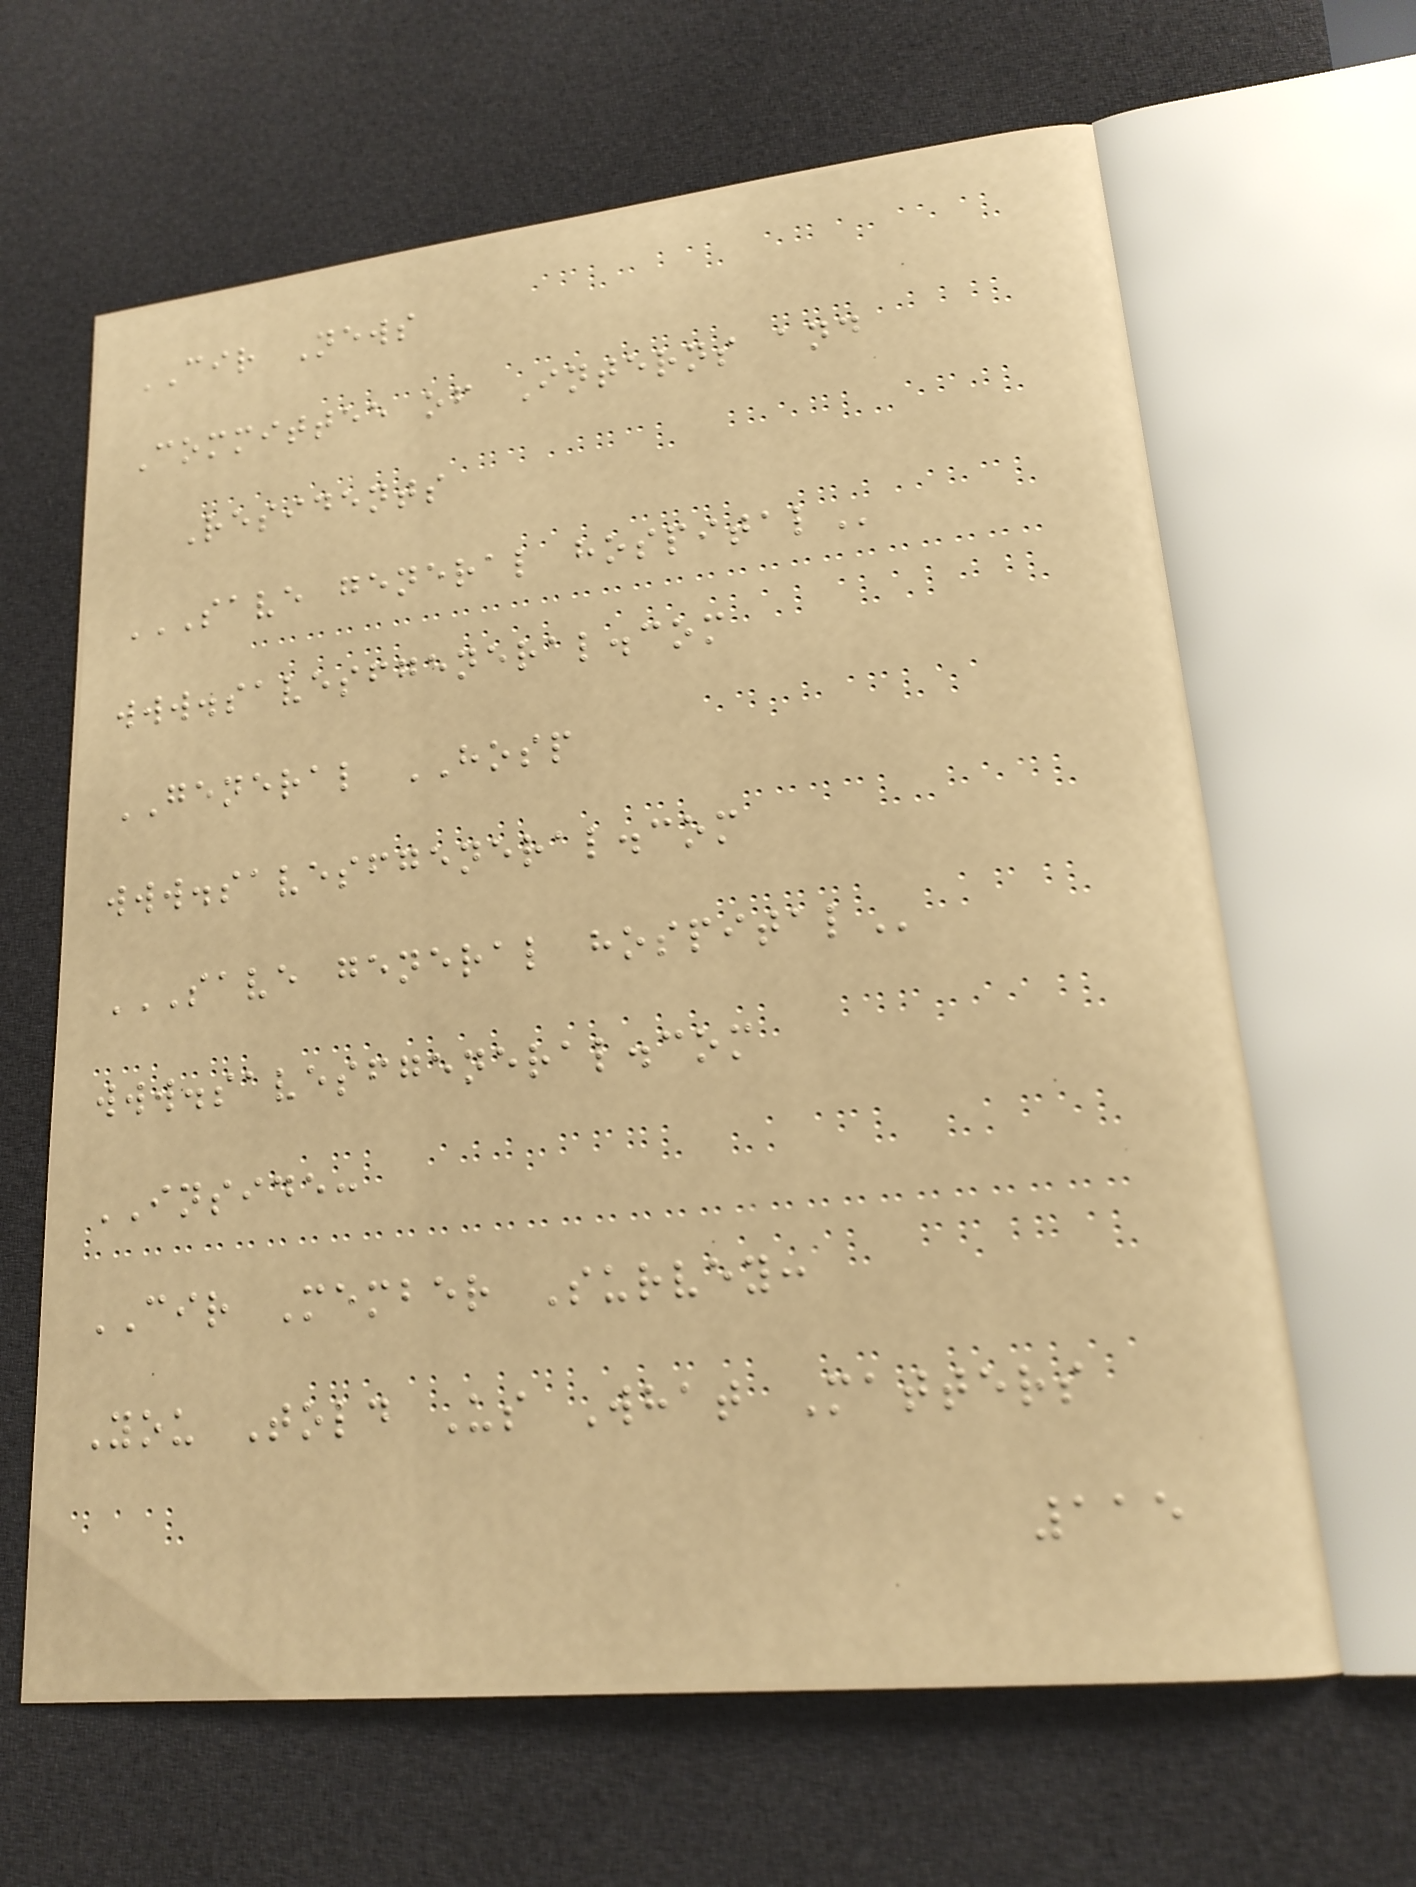CIR News
Committee of Interns and
Residents
SAVE GENERAL HOSPITAL
www.savesfgeneral.com
GENERAL HOSP
www.savesfgeneral.com
SAVE GENERAL HOSPITAL
www.savesfgeneral.com
INSIDE:
CIR Member Survey:
You Told Us What Matters
115
